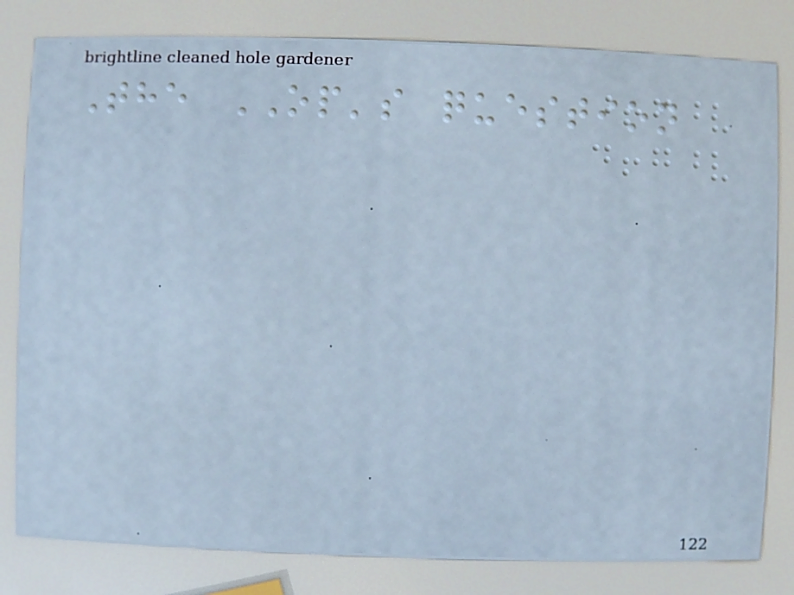The OP's question
